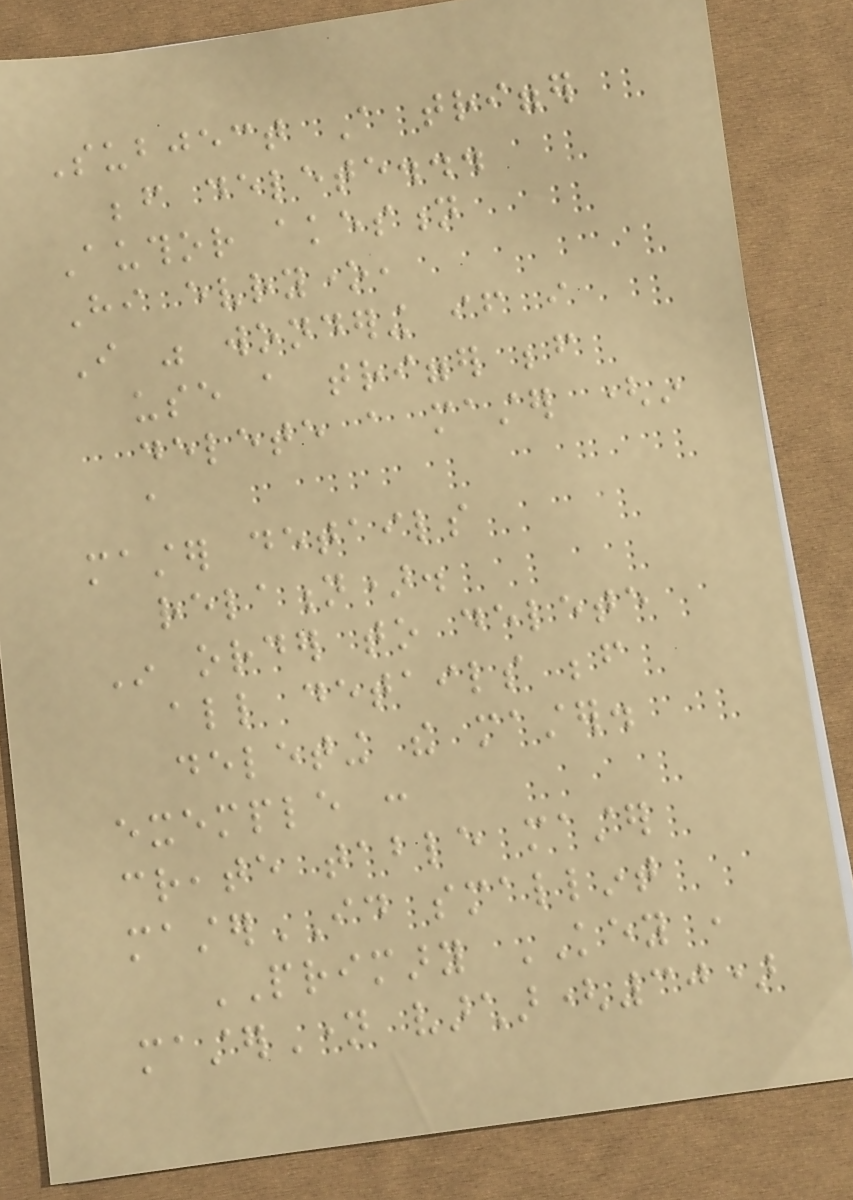Subject A trigger
before delete...
Author akestion
Hi evryone,
I was wondering if i
use a trigger before
delete a master (in
a
master details
relation).
In order to delete
all details before
deleting the master.
exemple :
create table master
masterID smallint
PRIMARY KEY ,
masterName varchar(30)
